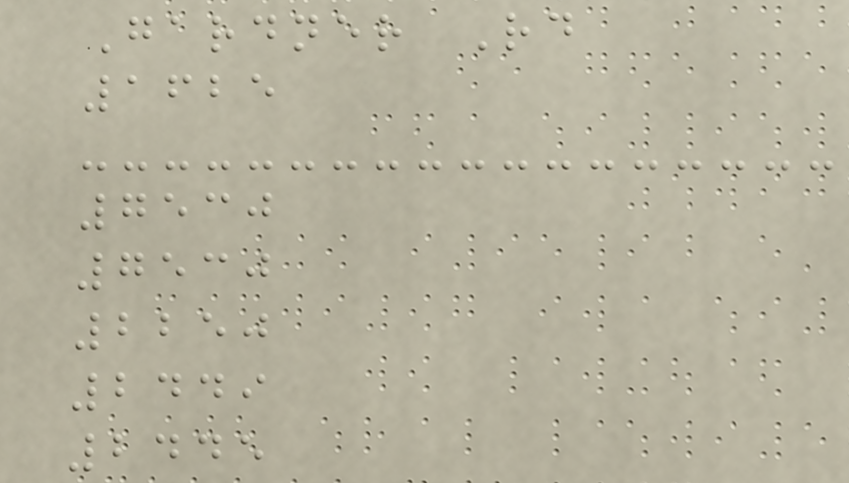Gardner Rd
1625
7530
7530
2250
2449
2445
